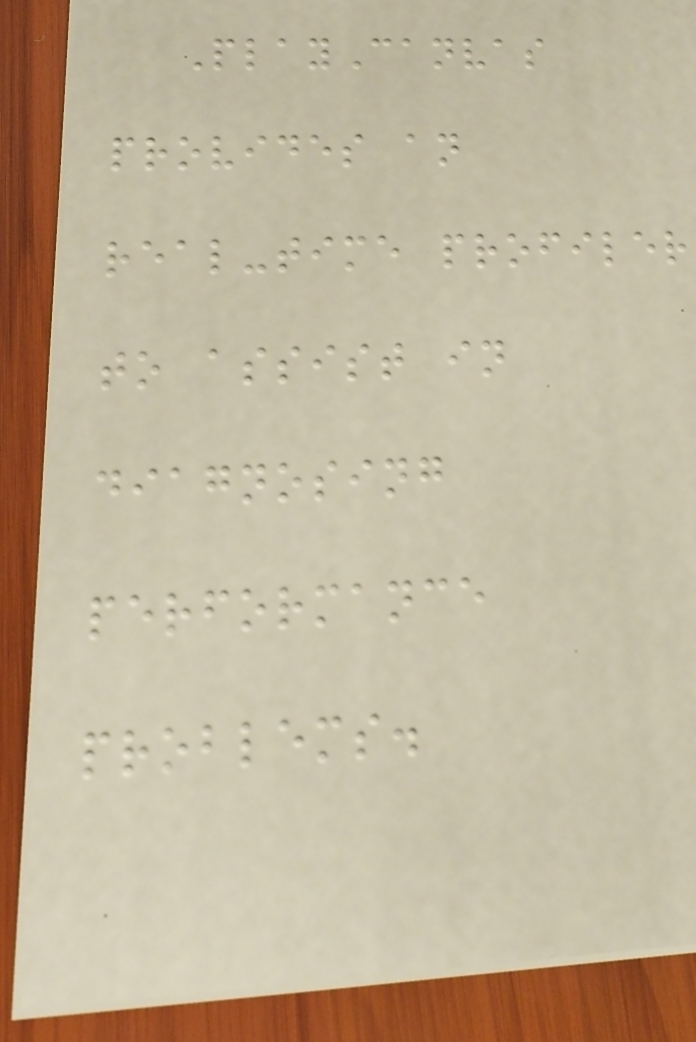PlayCanvas
provides an
real-time profiler
to assist in
diagnosing
performance
problems.
